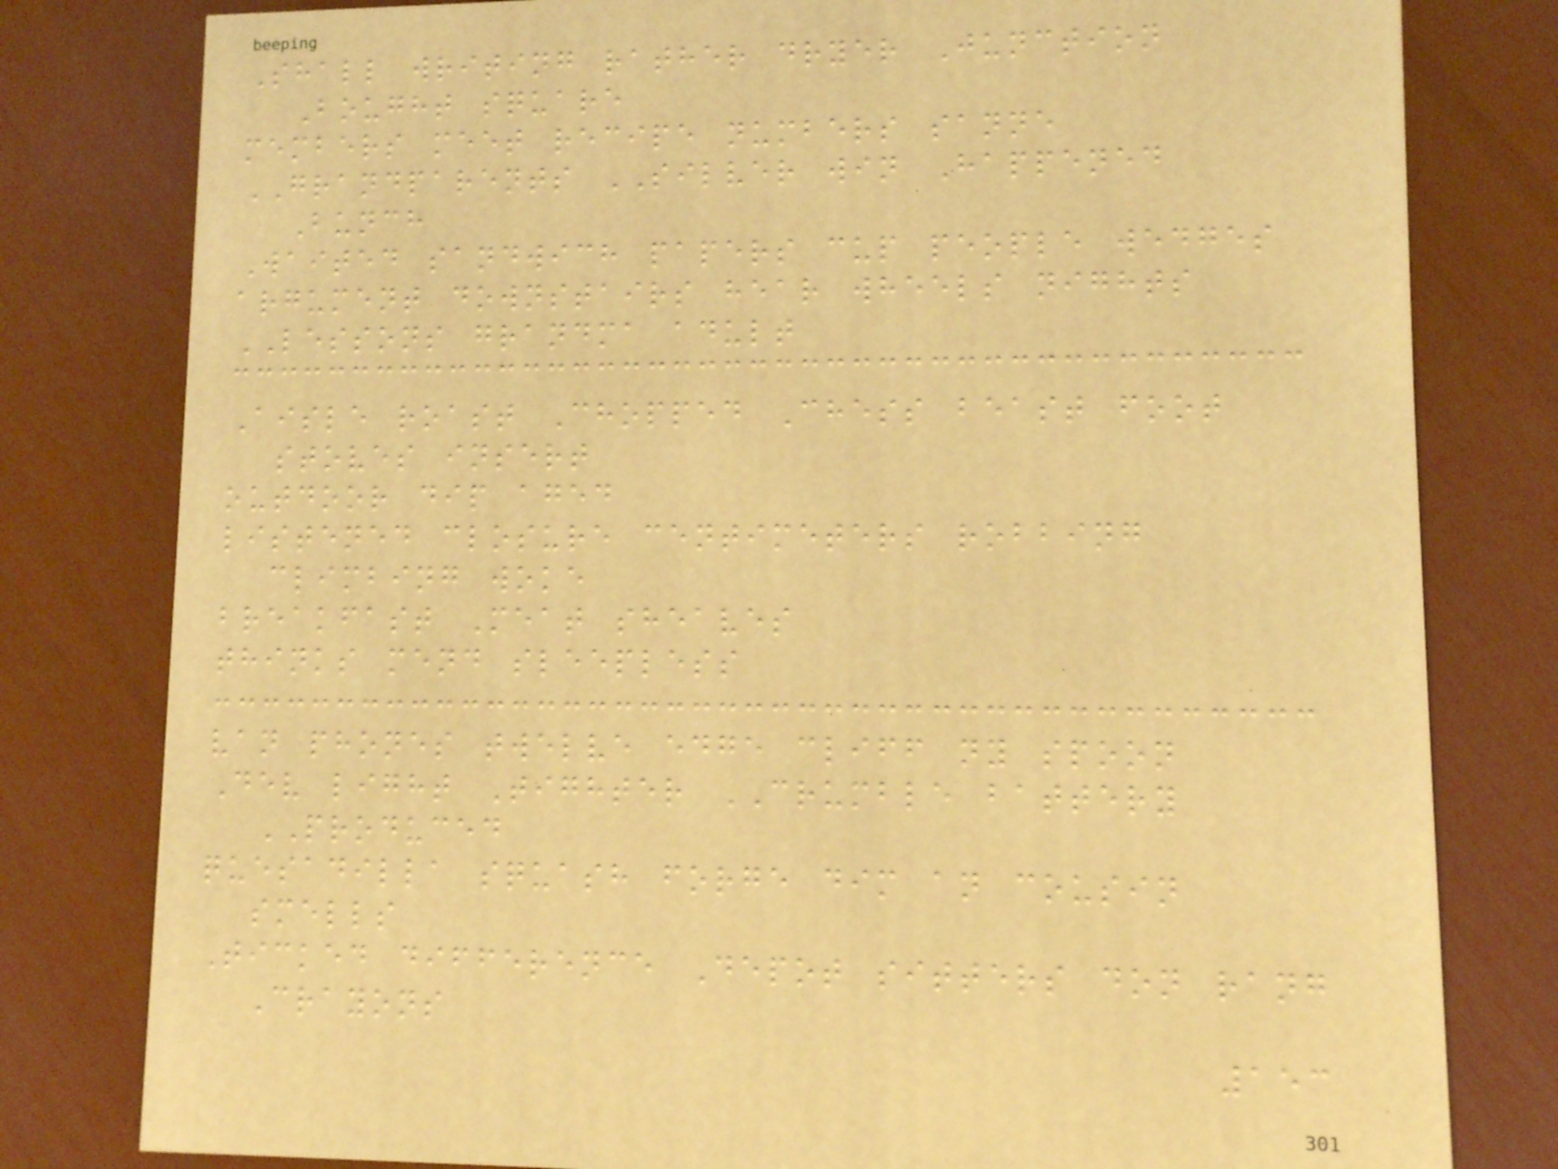Shall writing rather dryer Junction
Bought square
members meet recipe numbers sanne
GRANDPARENTS SILVER win Happened
Bunch
Waited sandwich papers cup people wedges
argument downstairs hear wheels nights
LESSONS grandma adult
Aisle roast Chopped Chess beast foot
stoves insert
outdoor dip aged
listened closure centimeters robbing
climbing woke
breakfast Meat sheaves
thinks mend sleepless
van phones twelve edge cliff ny spoon
Dev light Tighter CRUMBLE battery
PRODUCED
quesadilla squash forge dim an cousin
smells
Ticked difference Depot sitters don rang
Crayons
153
